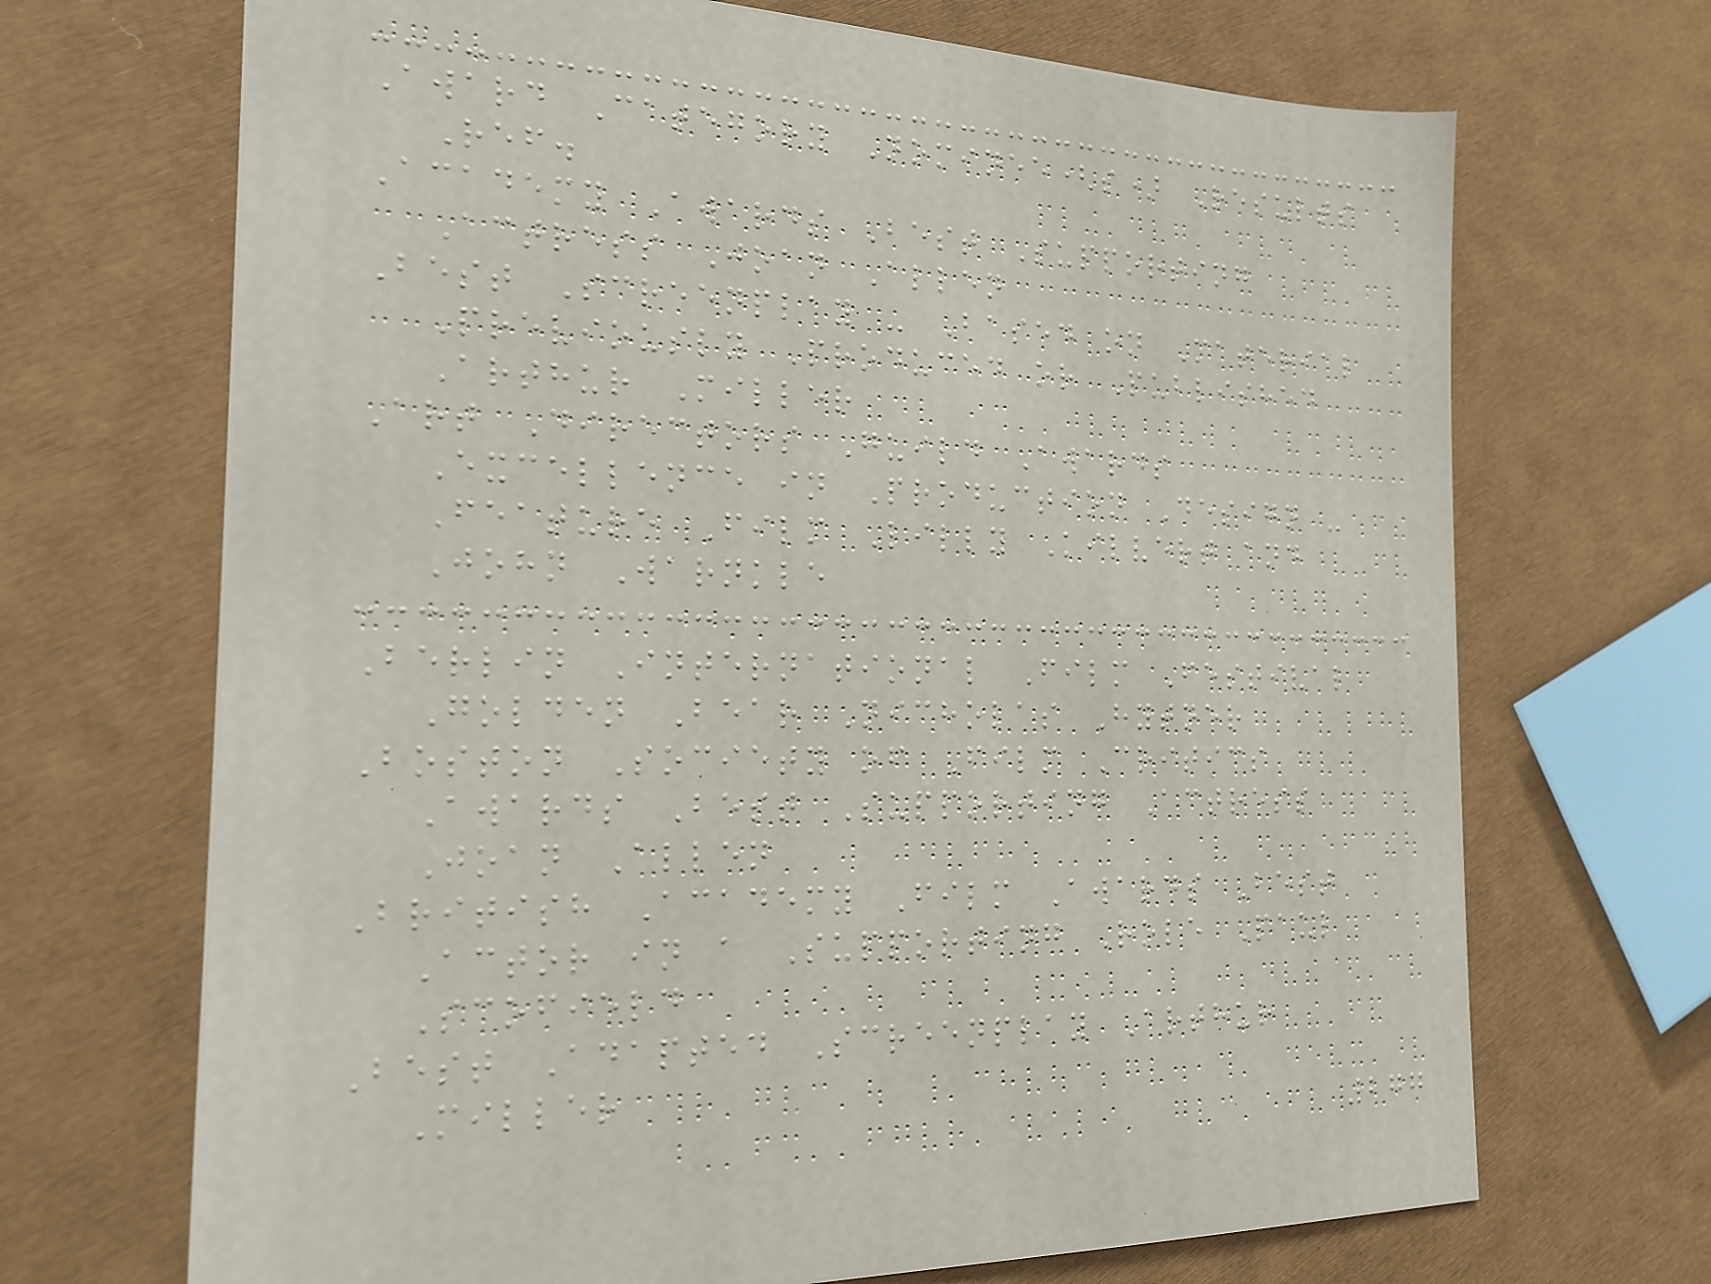Award Category Nominee(s) Results
Ref.
Academy Awards Best Supporting
Actress Joan Allen
Best Screenplay - Based on Material
Previously Produced or Published
Arthur Miller
Art Directors Guild Awards
Excellence in Production Design -
Feature Film Lilly Kilvert and
John Warnkle
Berlin International Film Festival
Golden Bear Nicholas Hytner
Boston Society of Film Critics
Awards Best Supporting Actress
Joan Allen
British Academy Film Awards Best
Actor in a Supporting Role Paul
Scofield
Best Adapted Screenplay Arthur
Miller
277
